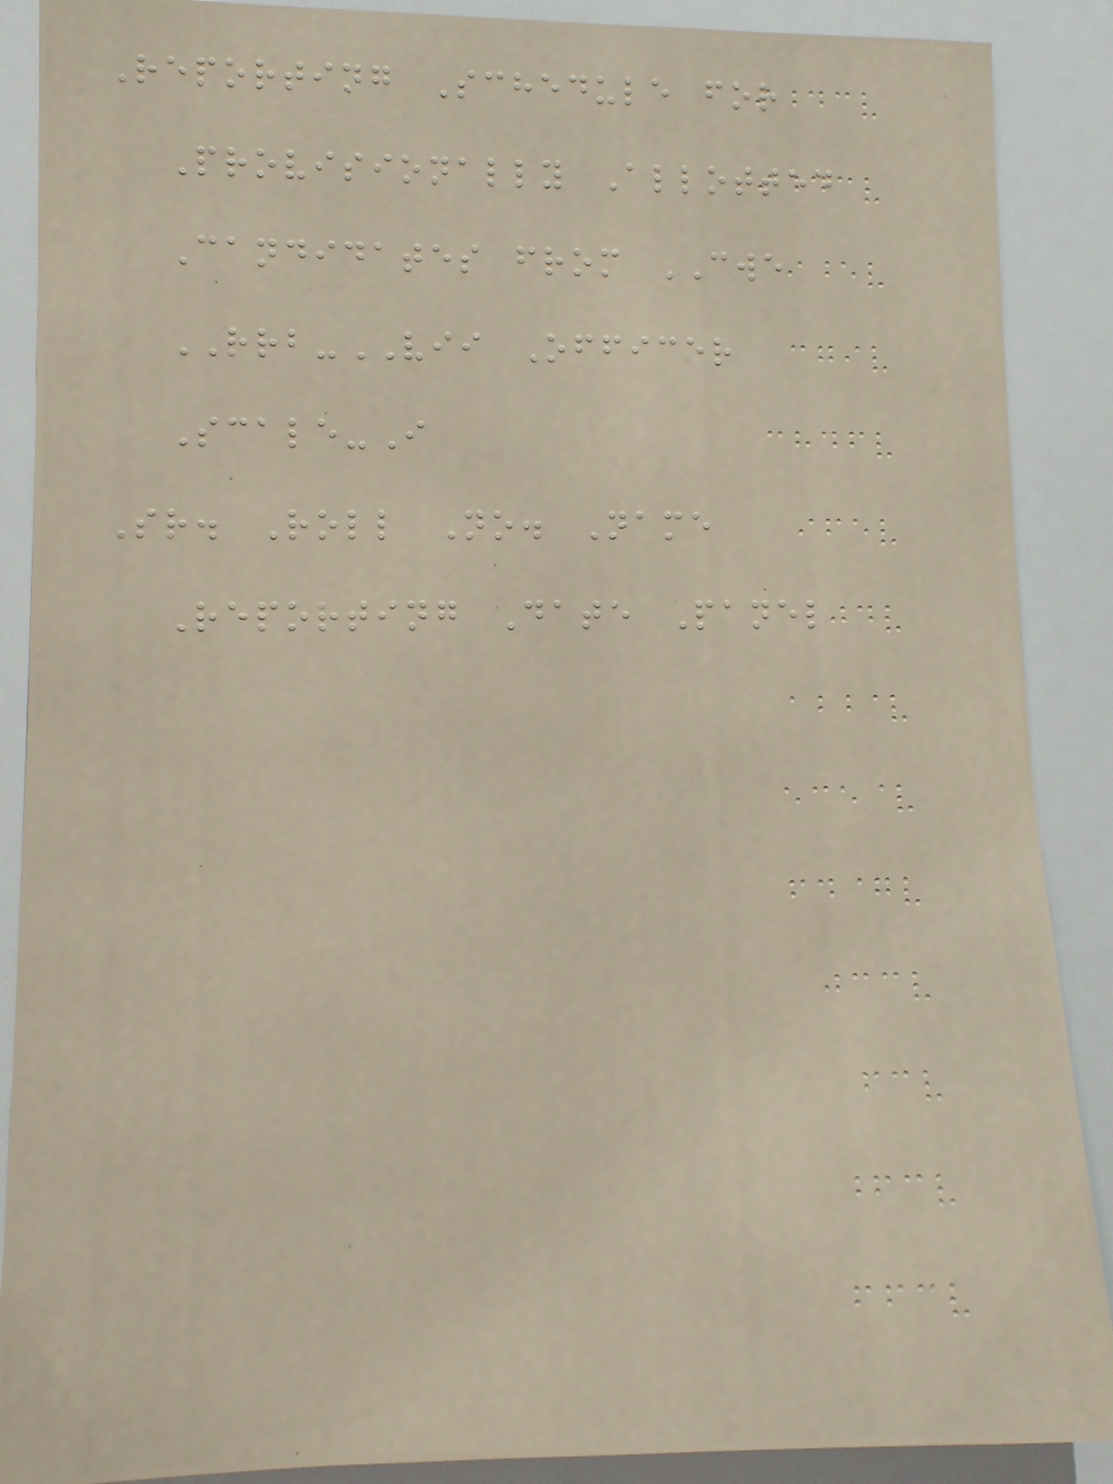Reporting Schedule for
Provisionally Allotted
Candidates from CWE
RRB-VII Officer
Scale-I
Sr. Roll No. Name
Reporting Date Panel
